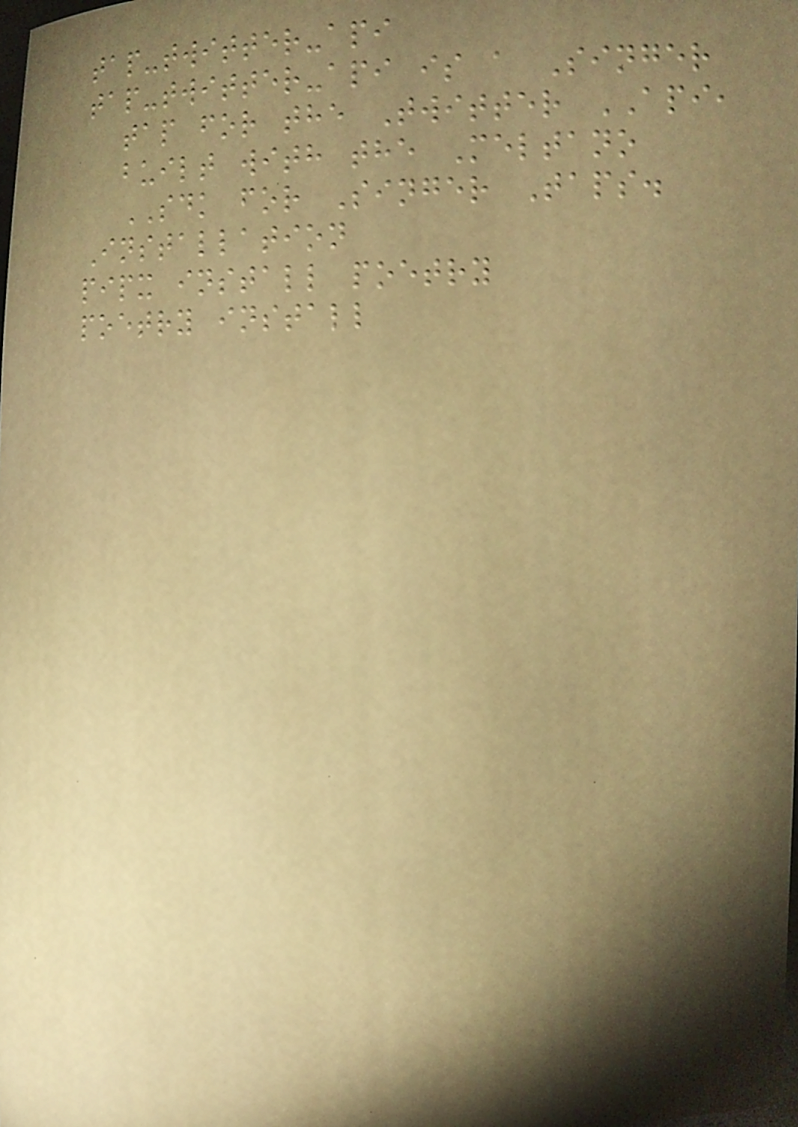tap-twitter-api
tap-twitter-api is a Singer
tap for the Twitter API,
built with the Meltano
SDK for Singer Taps.
Installation
pipx install poetry
poetry install
